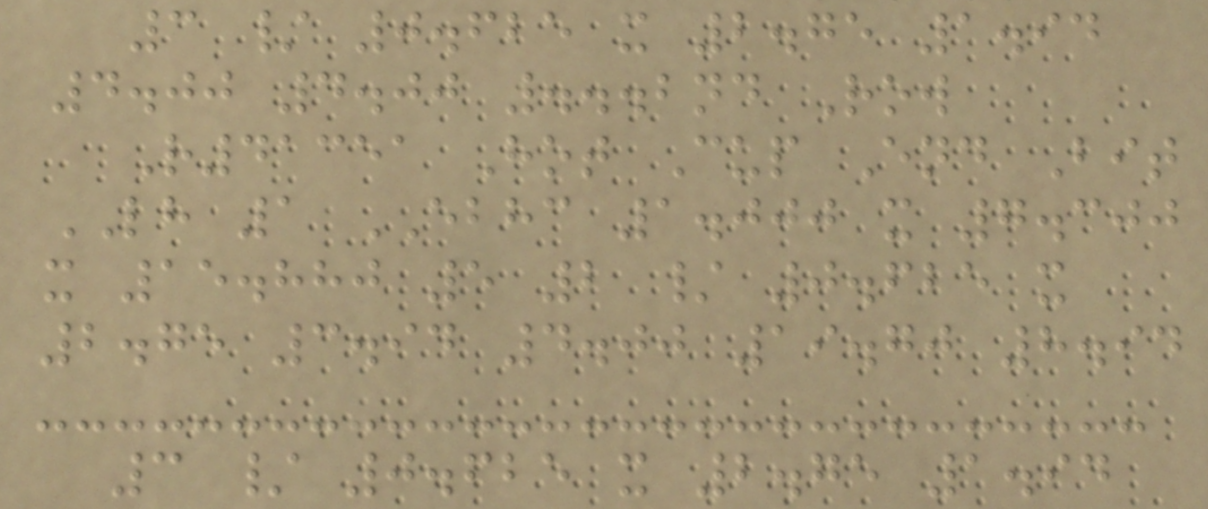3 / 0.625 x 2.75 1.94
4.00 4.00 ...2nd Row
R41351 Hot Cup End Bit
LH 1 EBHC 1.000 x 7.300
x 15.880 5 2 / 0.625 x
2.75 3.94 4.00 19.70 8.94
3 / 0.625 x 2.75 1.94
